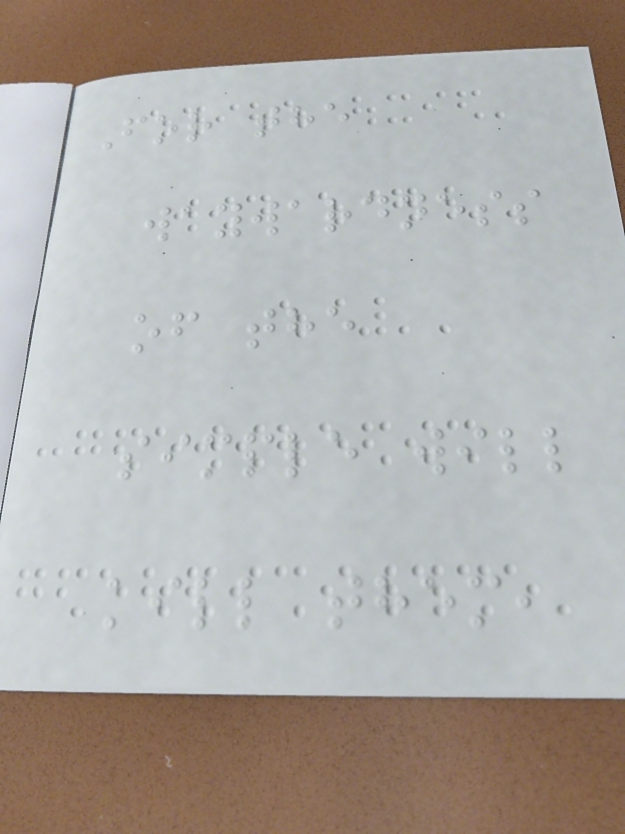For the
waywardness
of the
simple will
kill them,
